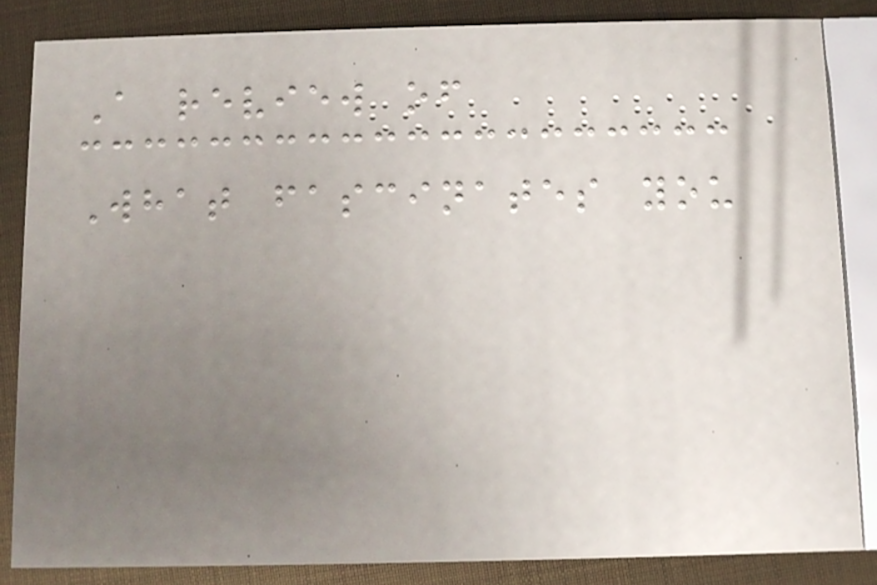A review of
What fascinates you
